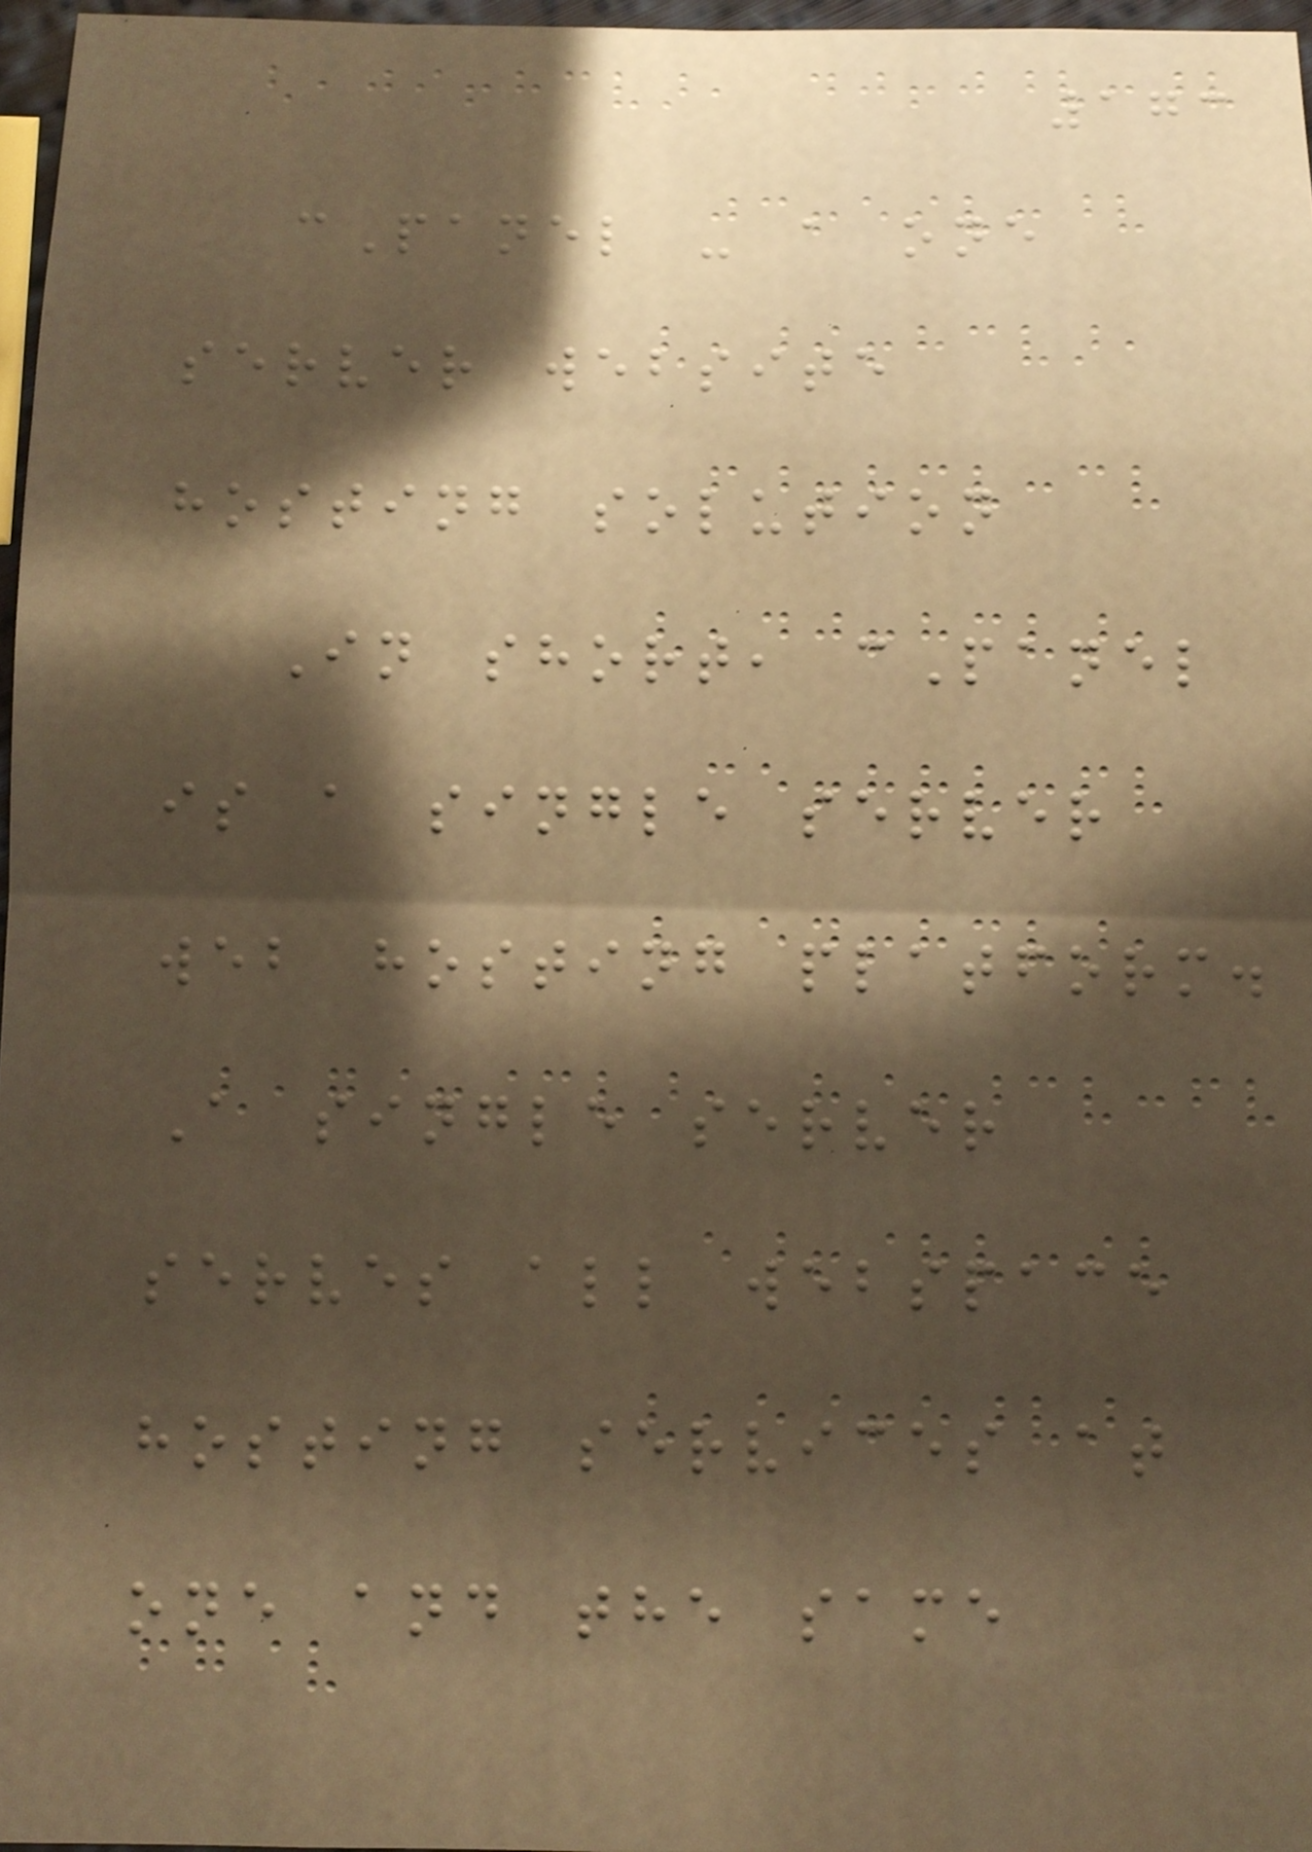173
cPanel - a one
server website
hosting solution
In short, cPanel
is a single server
web hosting platform.
A single server
serves all webspace
hosting services at
one and the same
